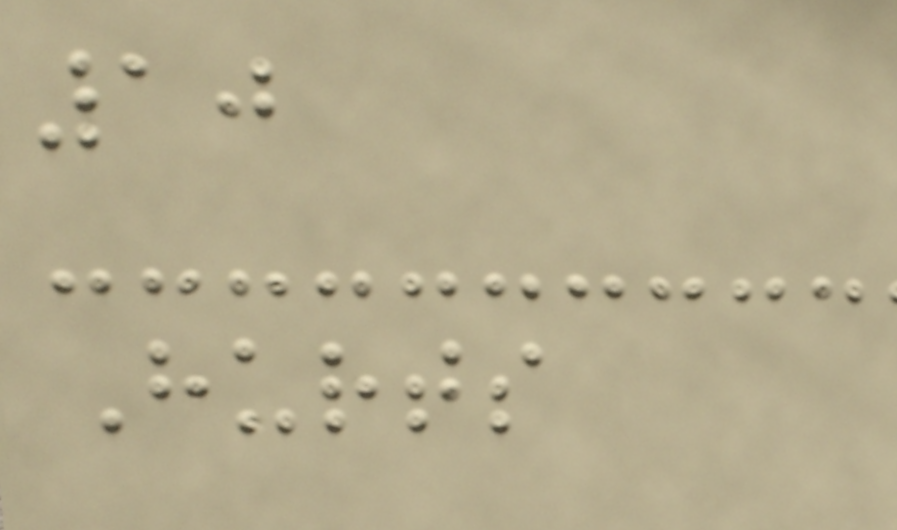10
Hurts
